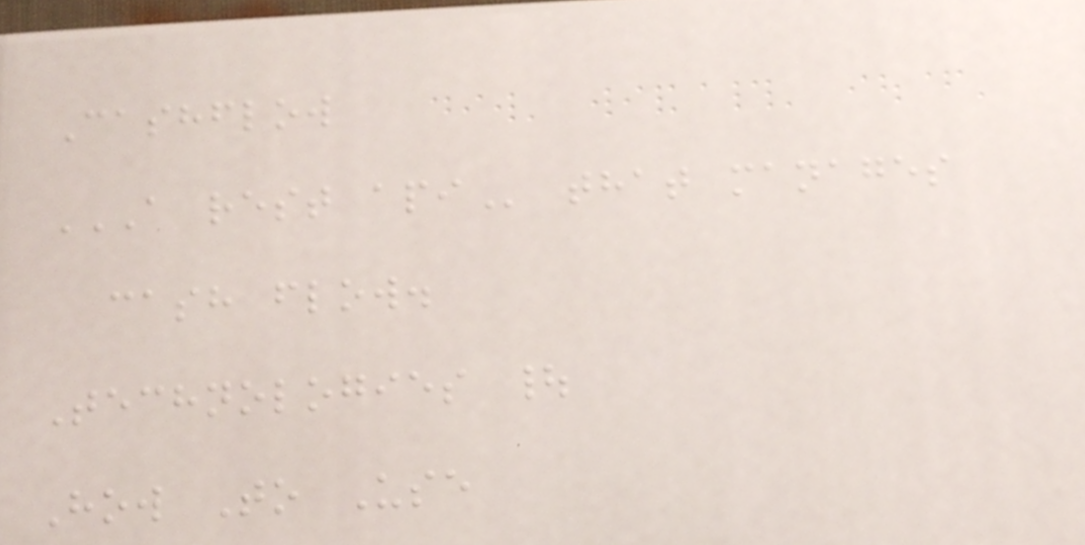Cashflow
A REST API that manages
cash flow.
Technologies |
How To Use
